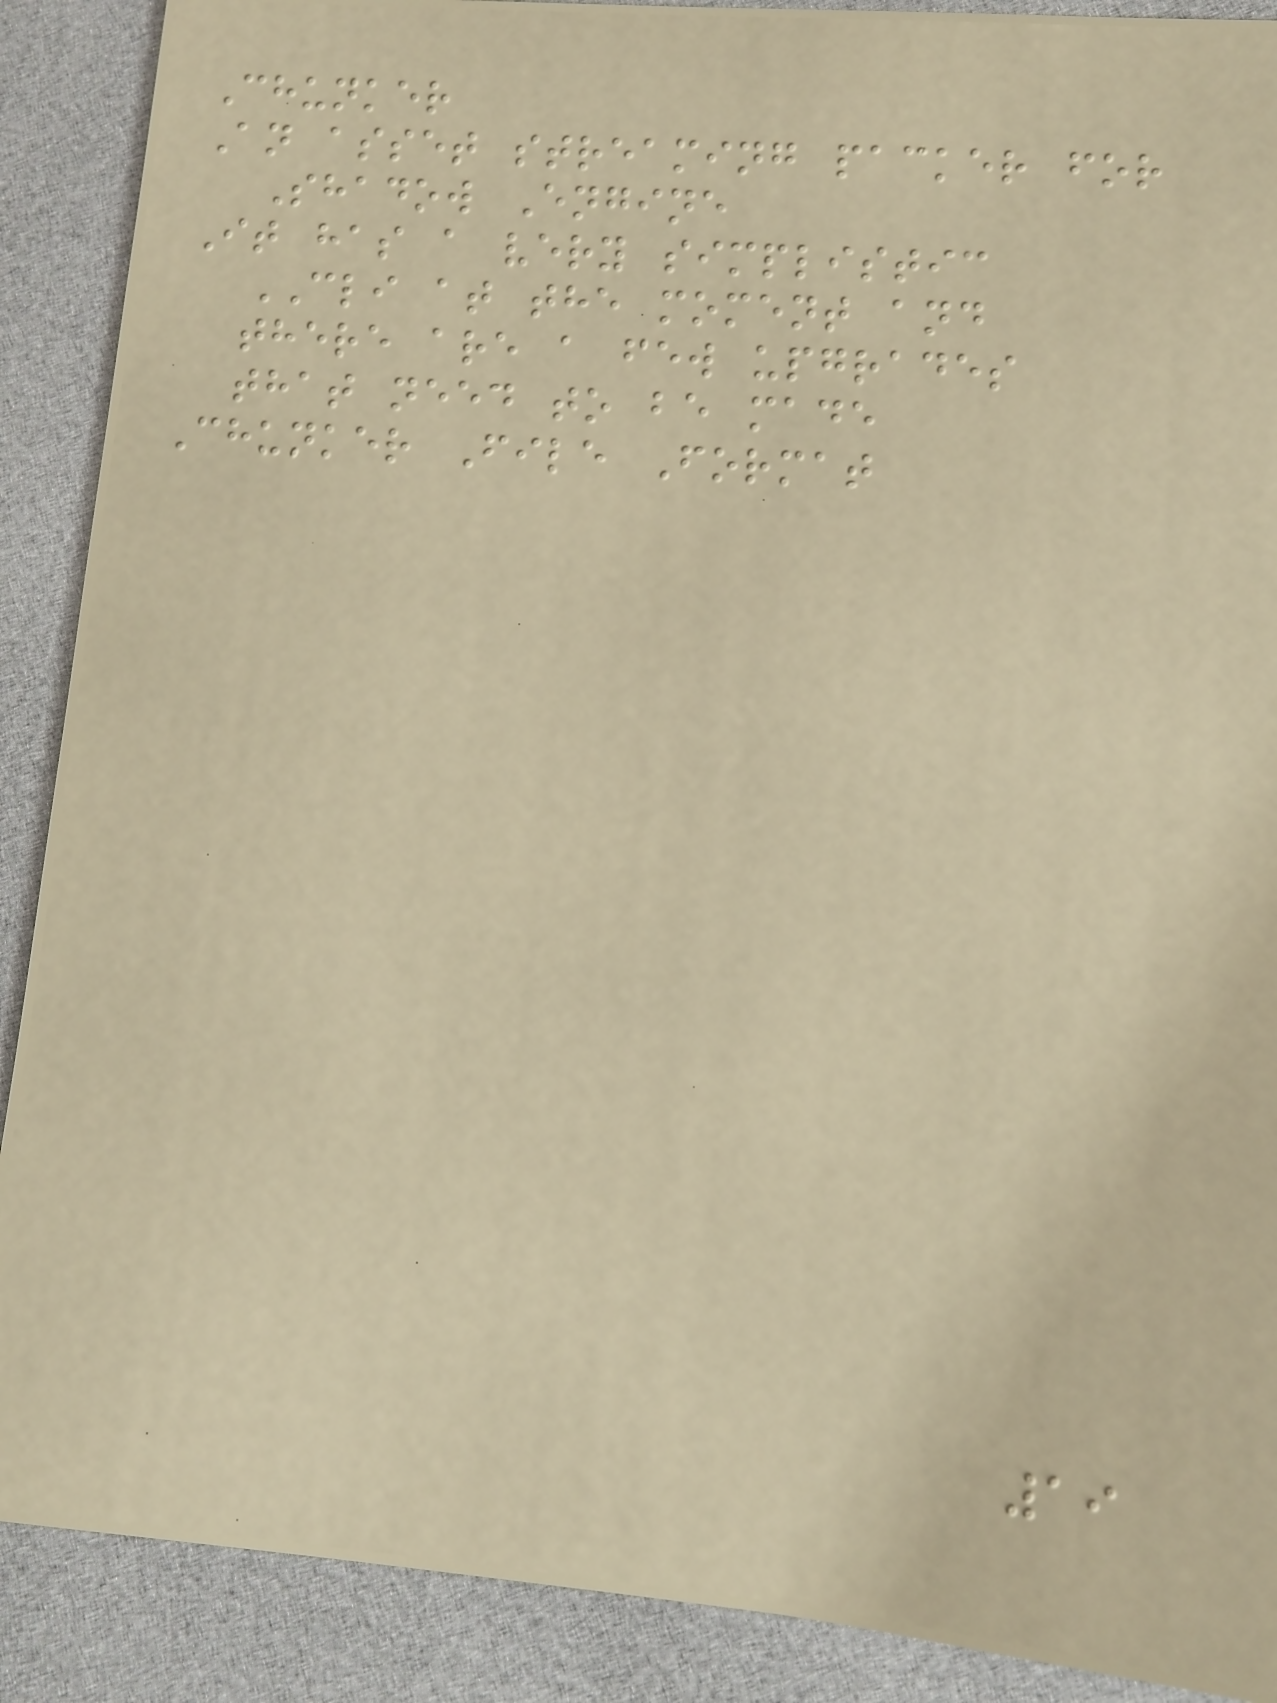Chunker
An asset streaming packer for
Shadow Engine
It has a very simplistic
CLI at the moment and
there are a few upgrades
that need to be made
Chunker File Format
19
